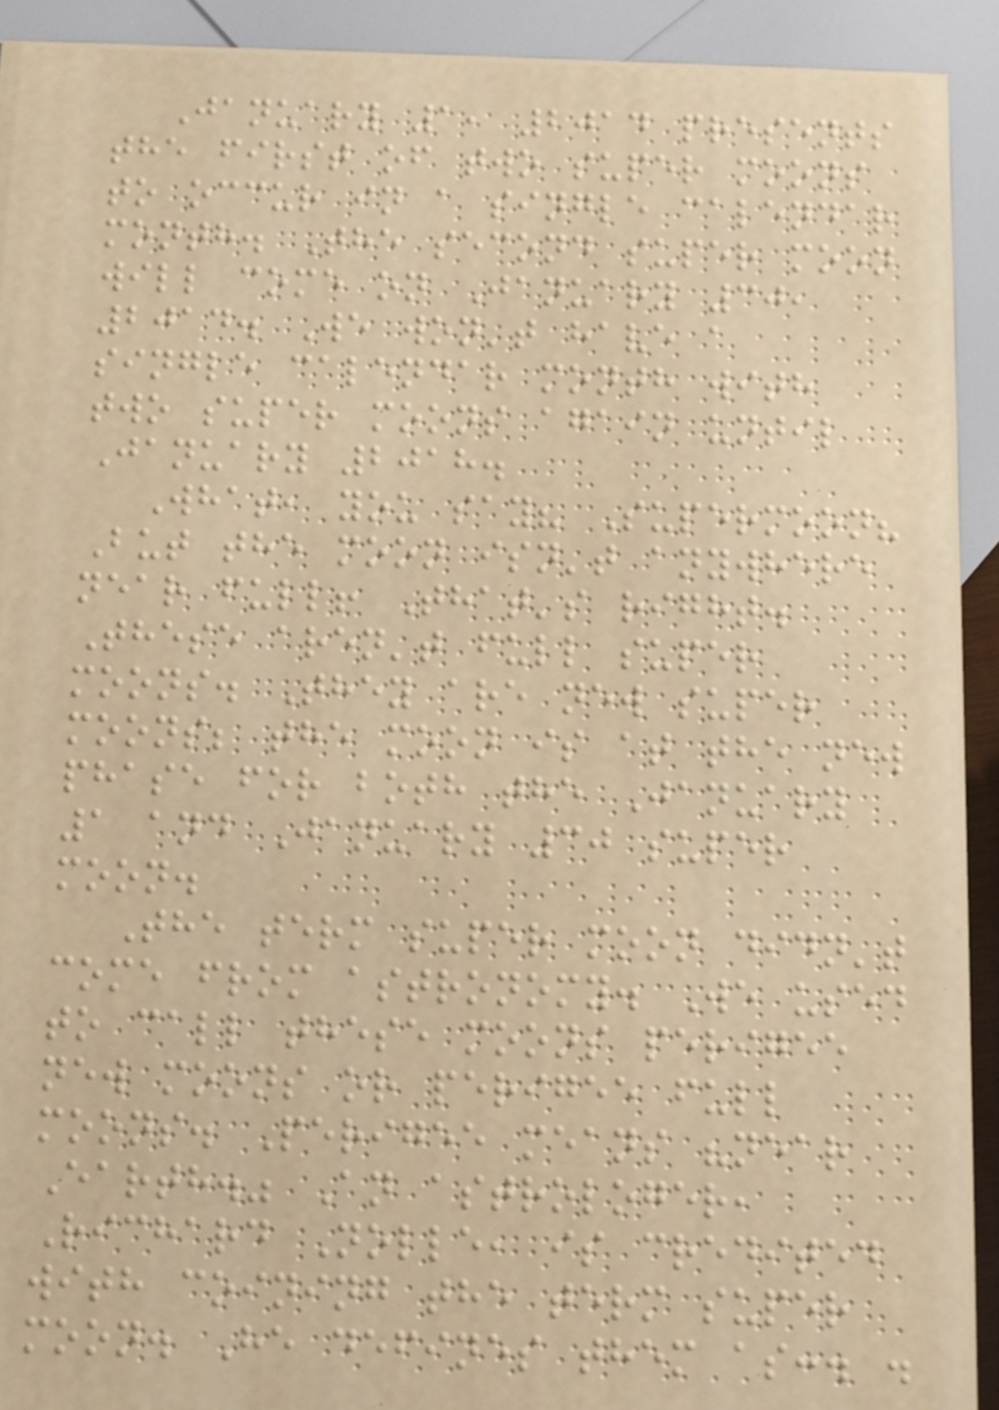January 1, 2014 presents
the first of two super moons
to occur in a single calendar
month. The second super moon
will come on January 30,
2014. We won't have a
single calendar month with
two super moons again until
January 2018.
What, you say? Supermoon?
But the moon isn't anywhere
near full! That's right.
These aren't full super
moons. They are new super
moons; the moon is at the new
phase for both the January
1 and January 30 super
moon.
The term super moon didn't
come from astronomy. We used
to call these moons perigee
new moons or perigee full
moons. Perigee means "near
Earth." An astrologer,
Richard Nolle, is credited
with coining the term super
moon. He defines them as:. .
